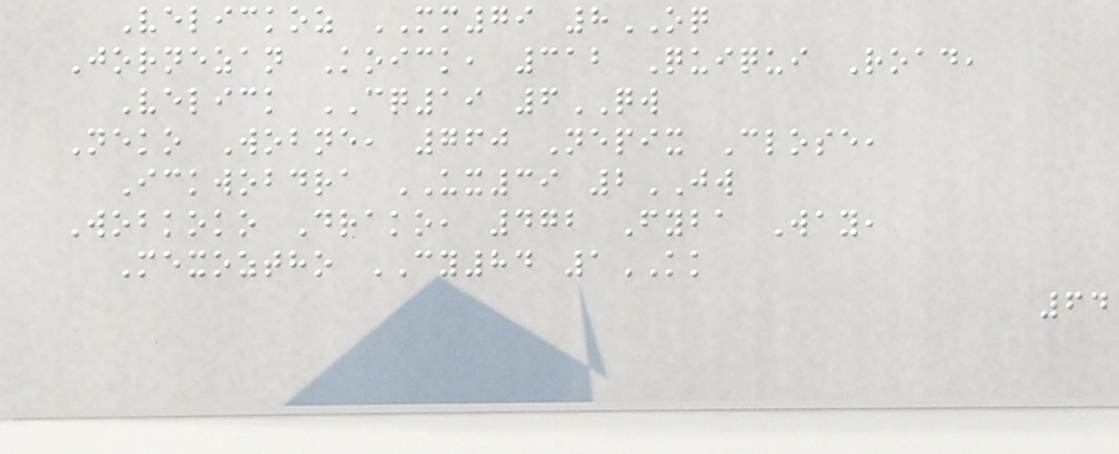Velickoz MM79 8OQ
Jornezan Koick, 312 Quiqui Road,
Velick CQ19 6QW
Neko Wobne, 760 Nepix Close,
Ickwobdra UX39 2JW
Wobkoko Drako, 472 Fyba Way,
Mexoztho CY84 1KK
64
